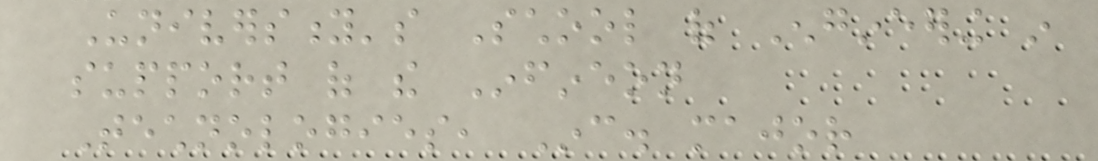University's School of Engineering in
support of the Infineon
Technologies, Inc. major
